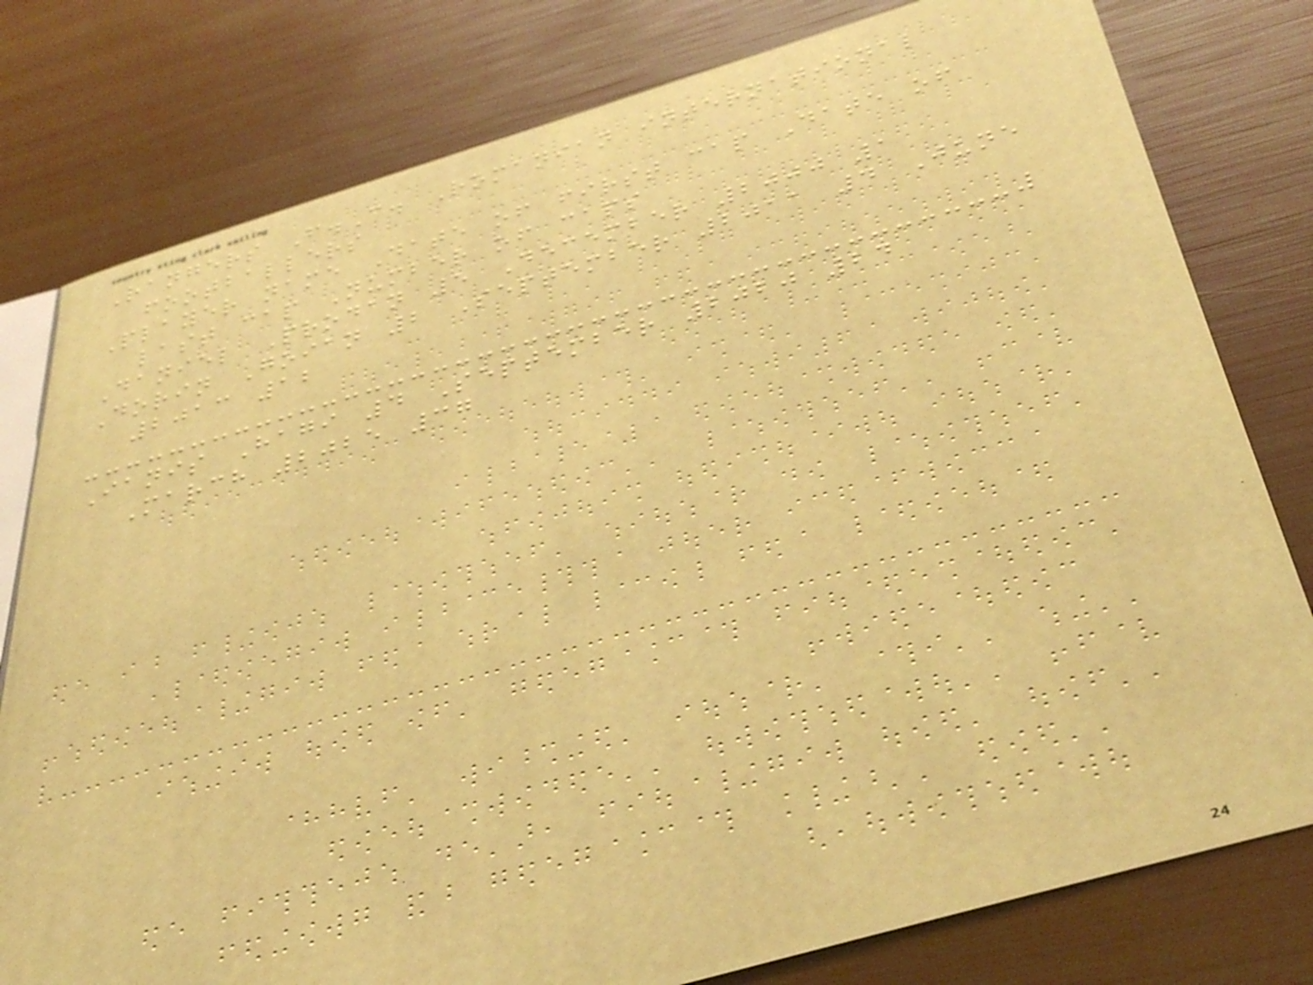Rangers F.C. Romanian international
footballers
Player name Date of first cap Date of
last cap Number of caps
Daniel Prodan 5 December 2000 1
Dorin Goian 2 September 2011 4 June
2013 12
Ianis Hagi 4 September 2020 24
March 2025 37
